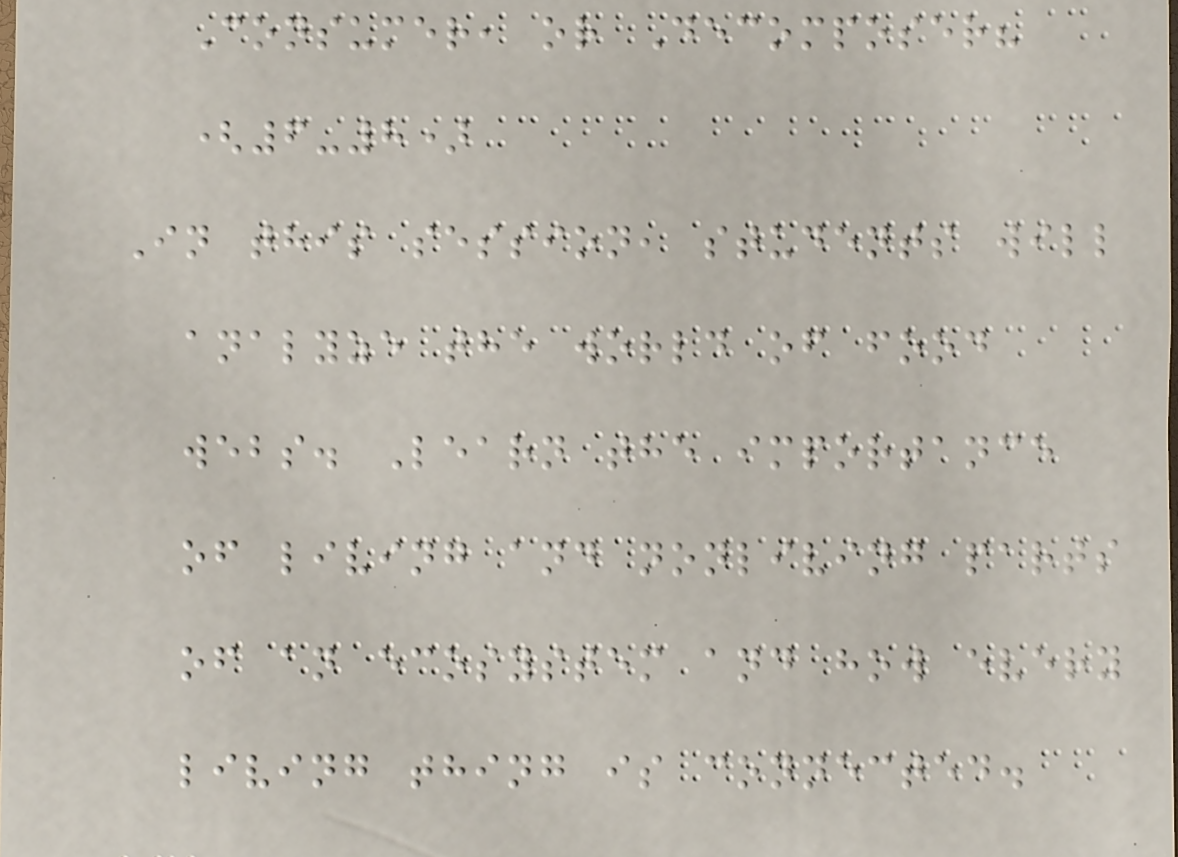Consumer, or Decomposer?
(6-8)
In this session, students will
analyze the world of food
webs. Learn the importance
of living and nonliving parts
of an ecosystem and how every
living thing is connected.
